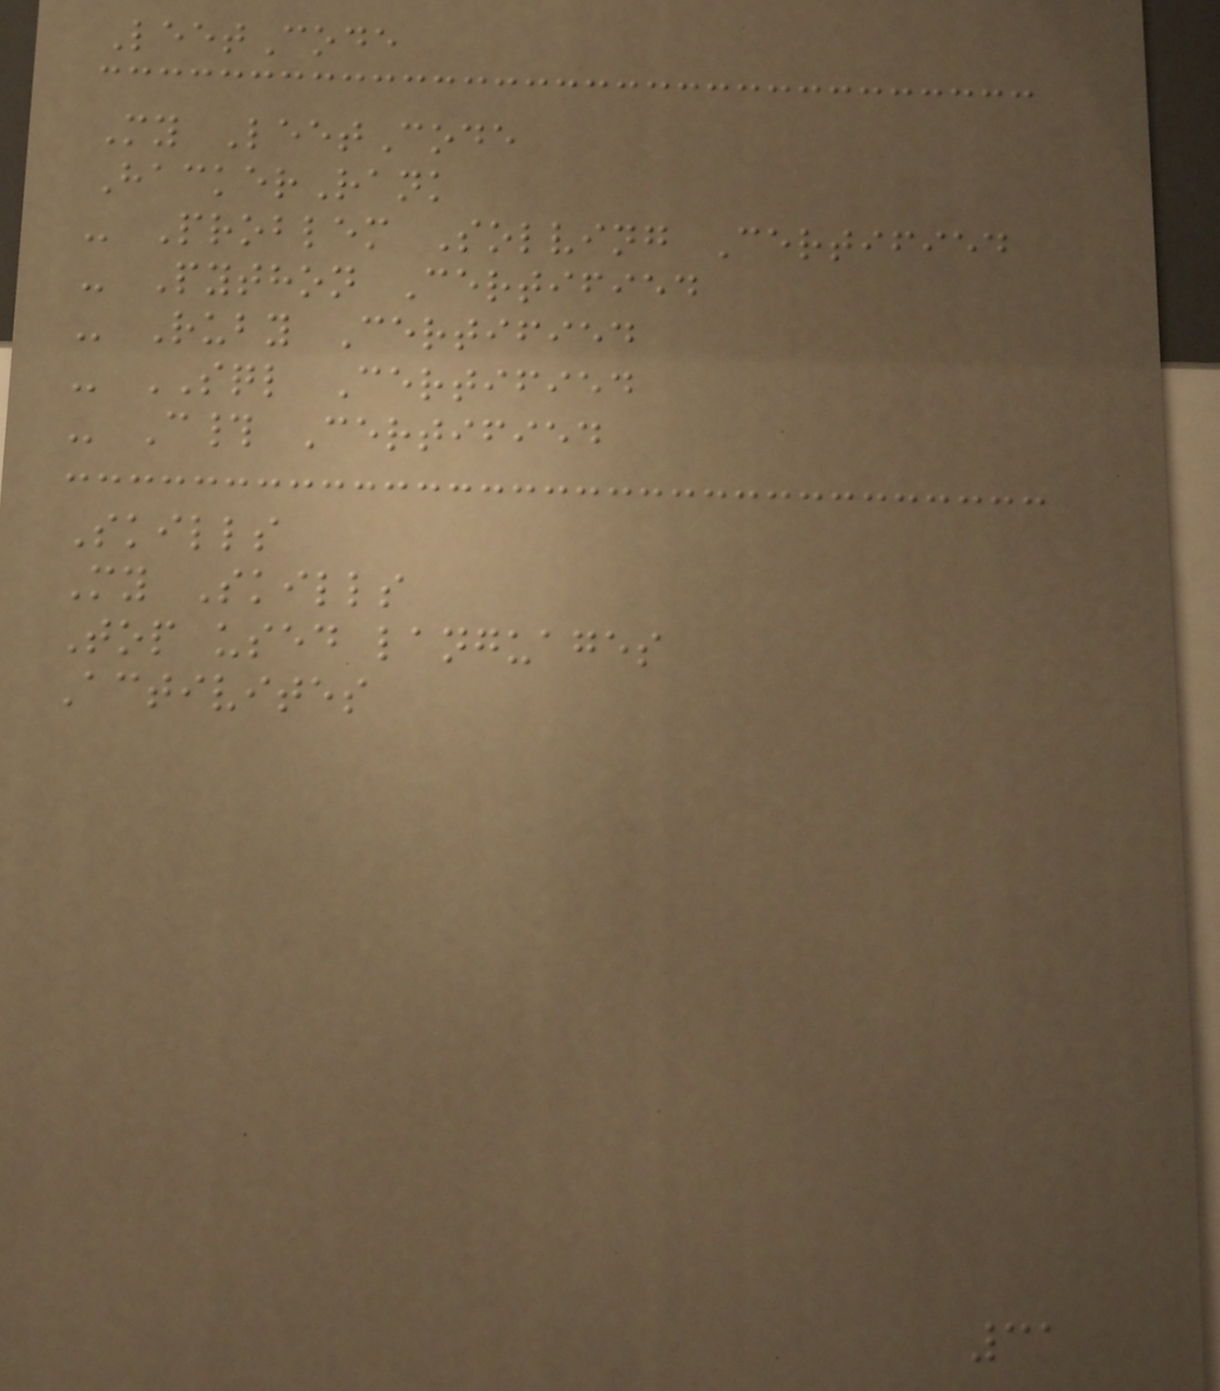LeetCode
My LeetCode
HackerRank
- Problem Solving Certified
- Python Certified
- Ruby Certified
- SQL Certified
- C# Certified
Skills
My Skills
Top used languages
Activites
31
